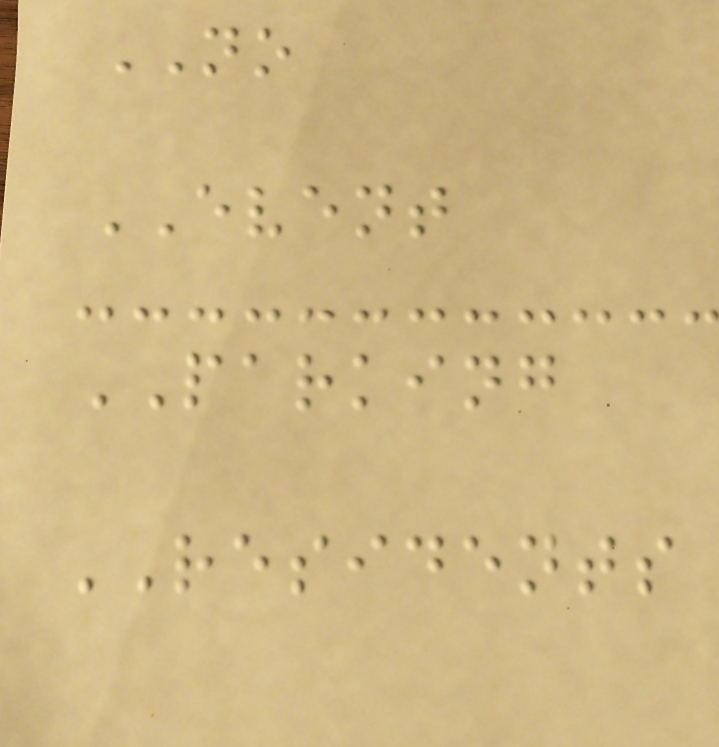NO
EVENT
PARKING
RESIDENTS
